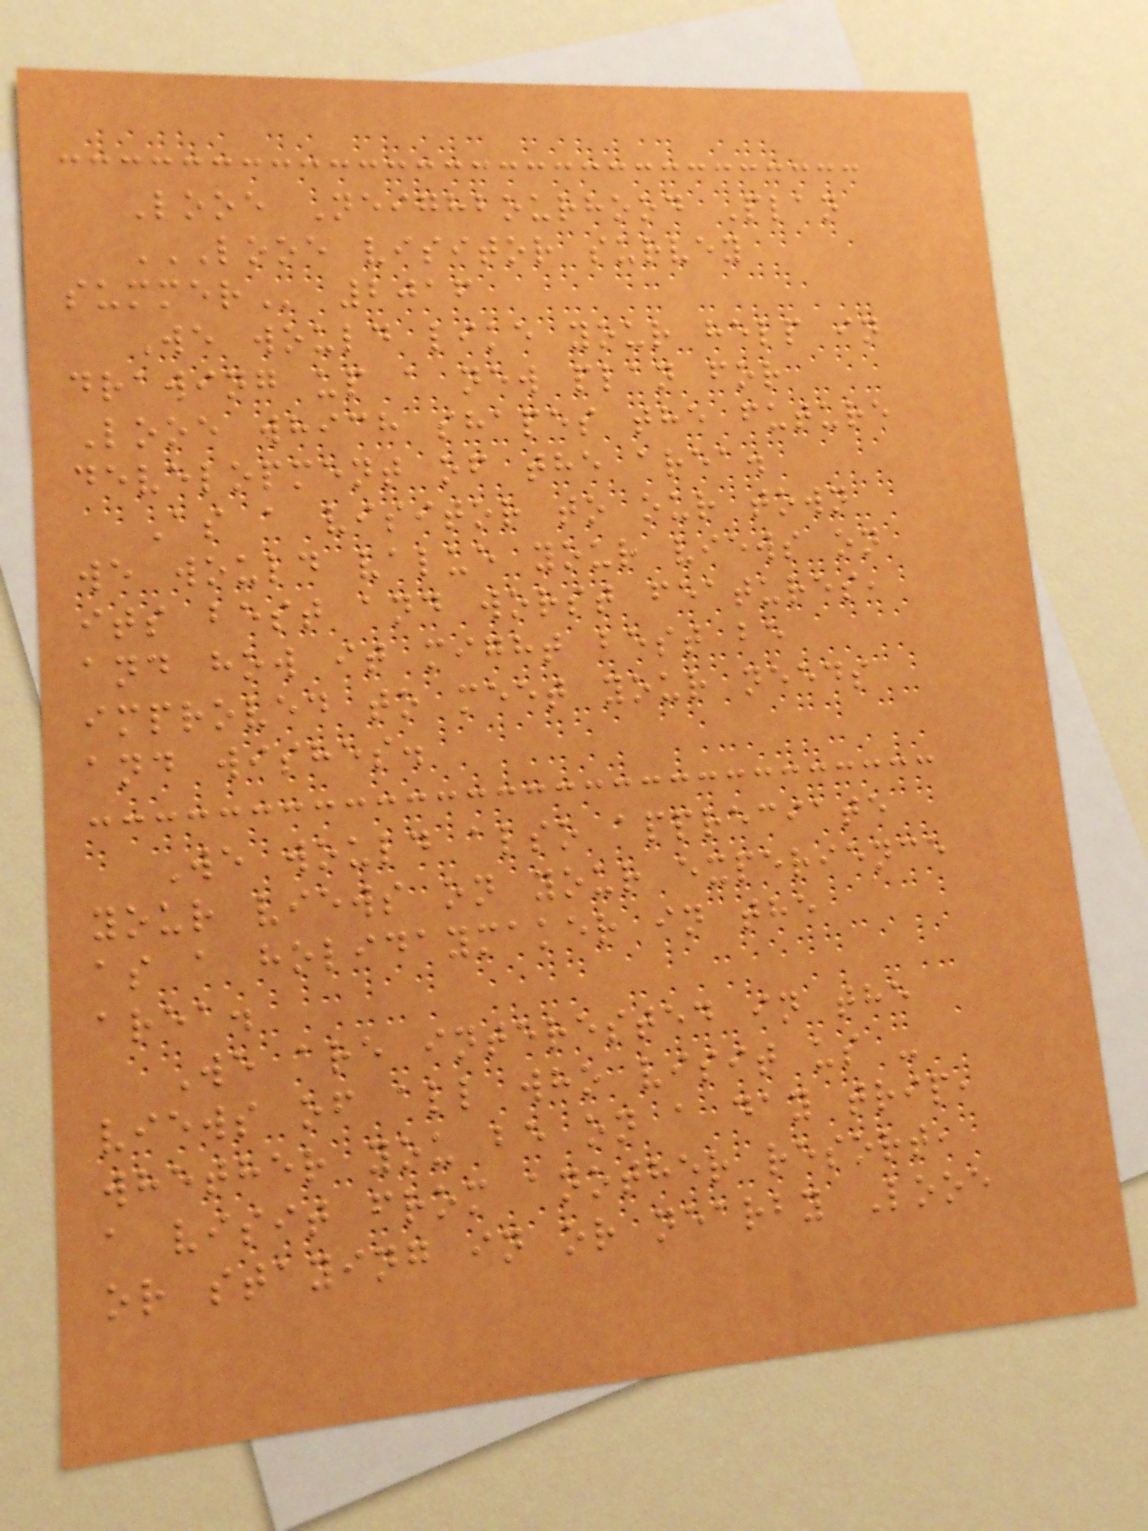Looe Neighbourhood Plan
LOOE VISITOR SURVEY
SUMMER 2016
We would like your help in
drawing up a new plan for
Looe which shapes the future
development of the area.
As a visitor to our town
we would value your views on
its best and worst features,
and how it might best be
improved to meet your needs
and wishes.
We would also appreciate
your views on your experience
as a holidaymaker in the
area.
We are interested in the
views of all who visit us -
whether you be on a day trip,
a visit from another resort,
or staying in or nearby Looe
